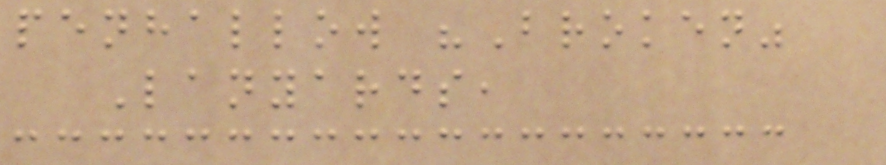penhallow "Broken"
Lanyards,
